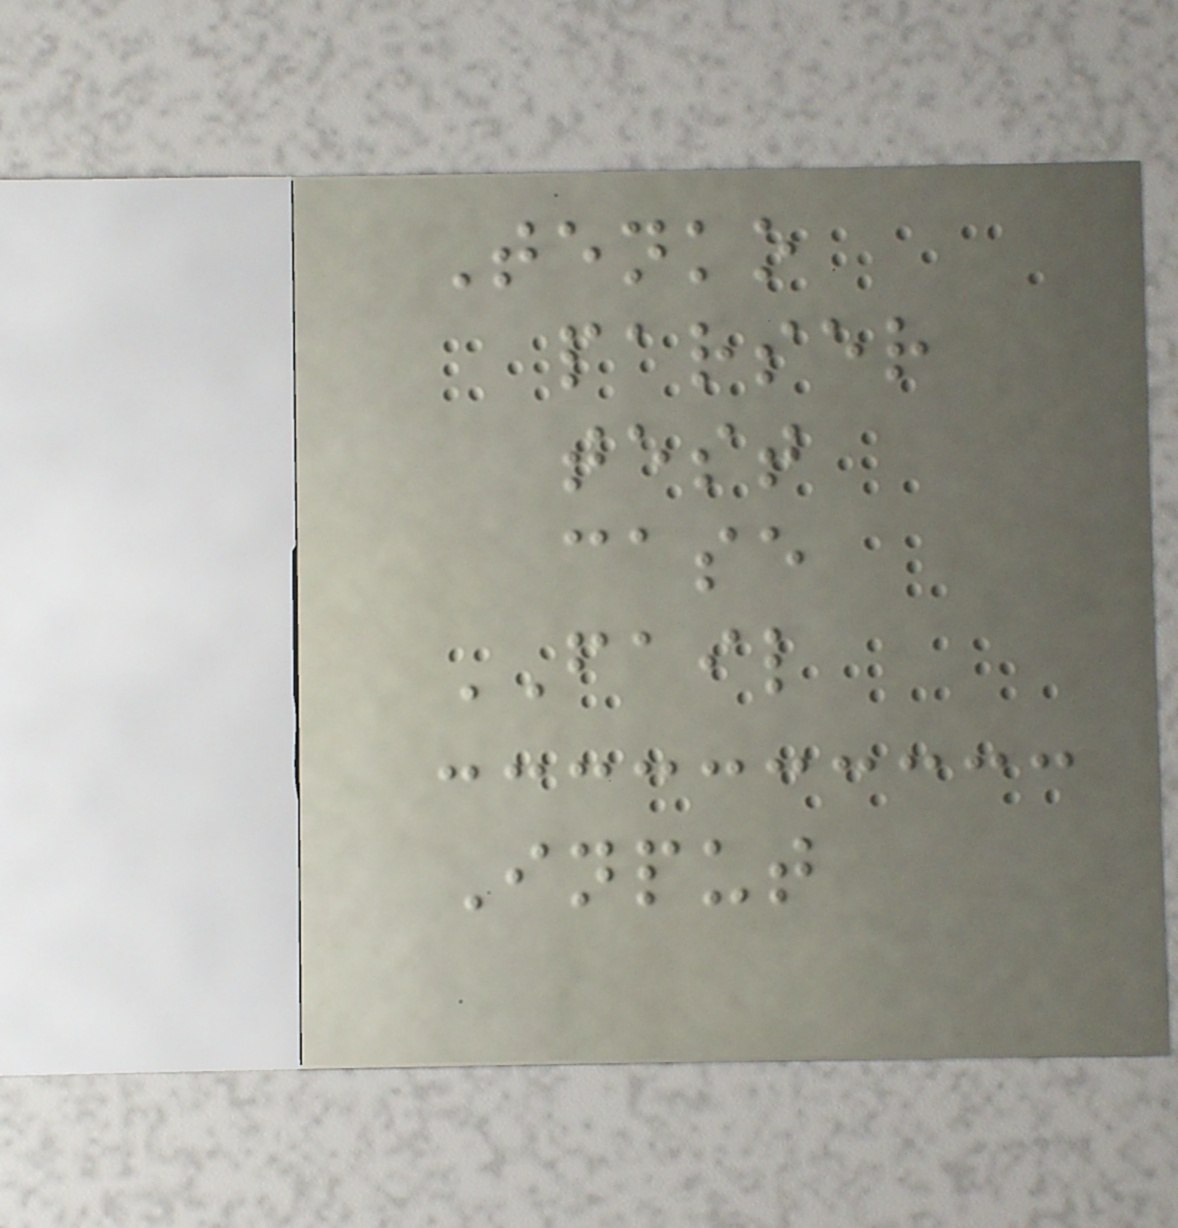Tenko
parser
test
case
FAIL
Input
